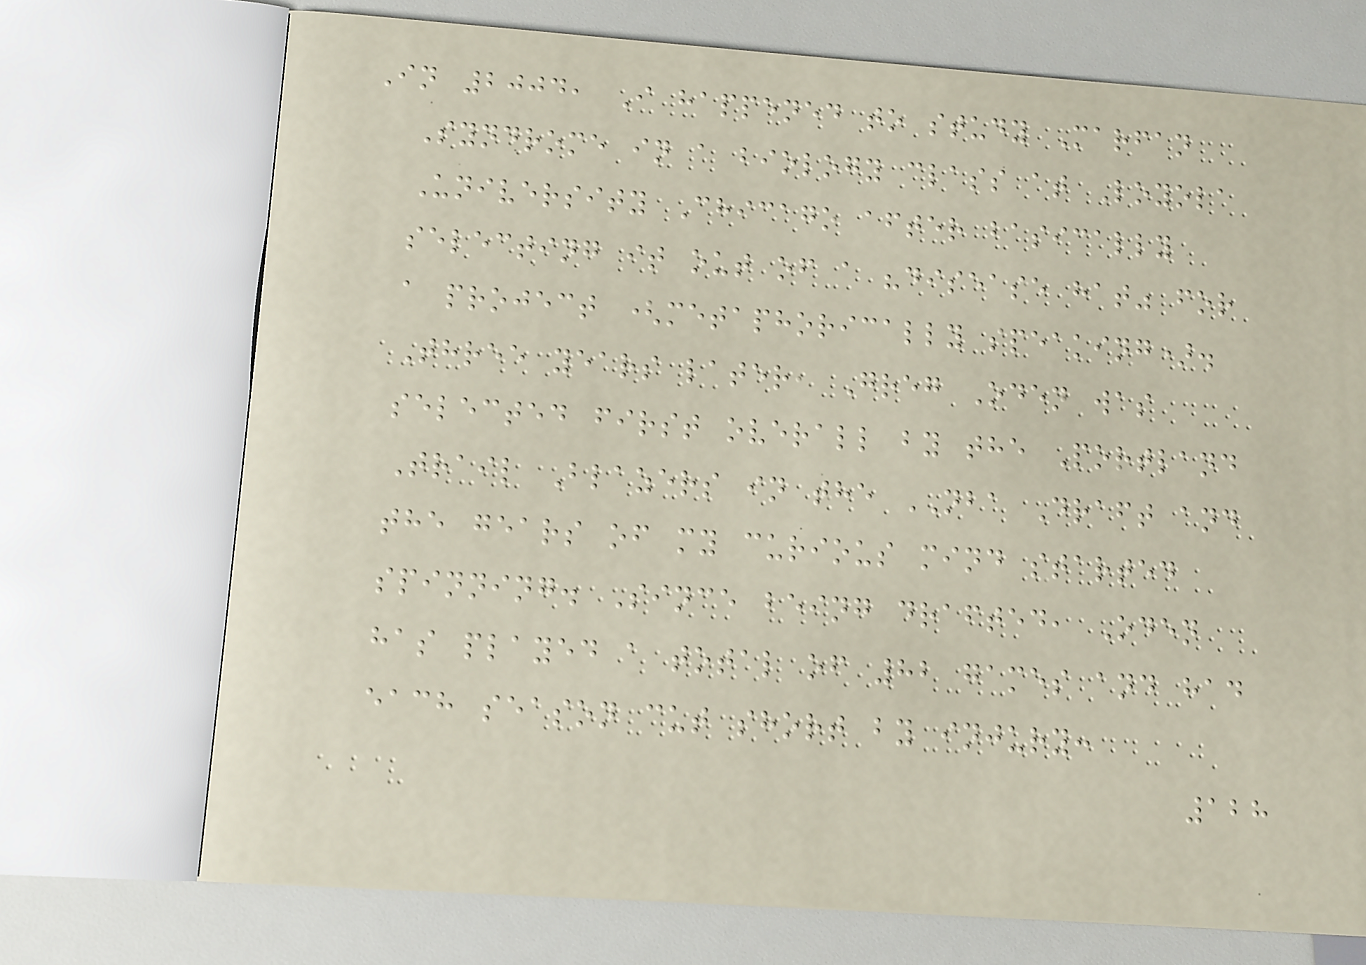In 2004, I happened to study Marfan
Syndrome in a biology class at Loyola
University Chicago after basically
selecting it out of a "disease hat" for
a project (metaphorically speaking).
Three years later, Greg Oden was
selected first overall by the Portland
Trail Blazers in the NBA Draft and
the gears of my curious mind started
spinning. Since being drafted, Oden
has played a total of 82 games and had
each season cut short by injury:
128
